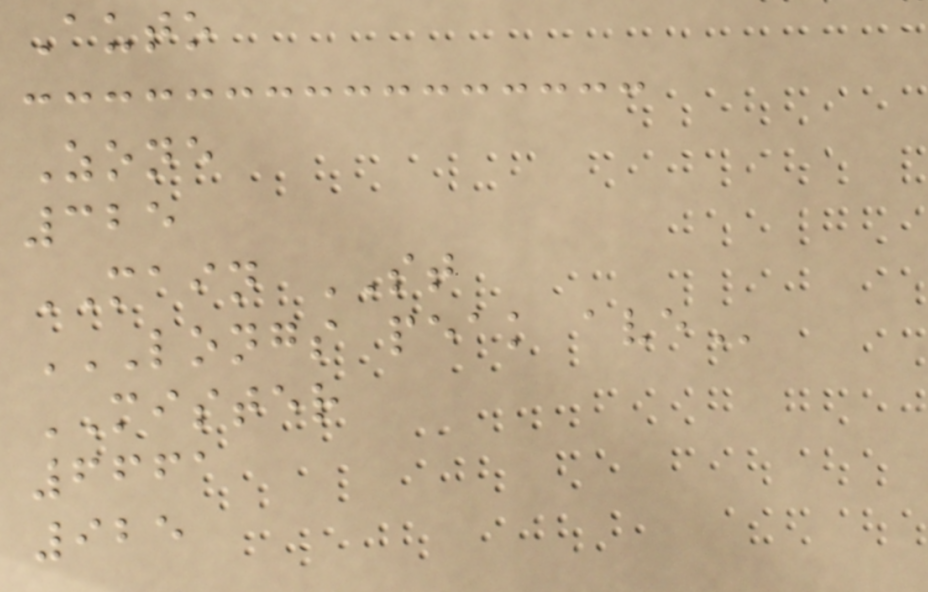Auto
Zone
325
MAIN ST
LONGS PEAK AVE
MISTER
6661
925
